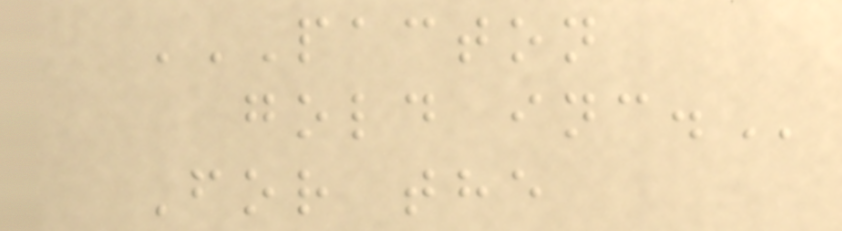PACTON
GOLD INC.
For the
